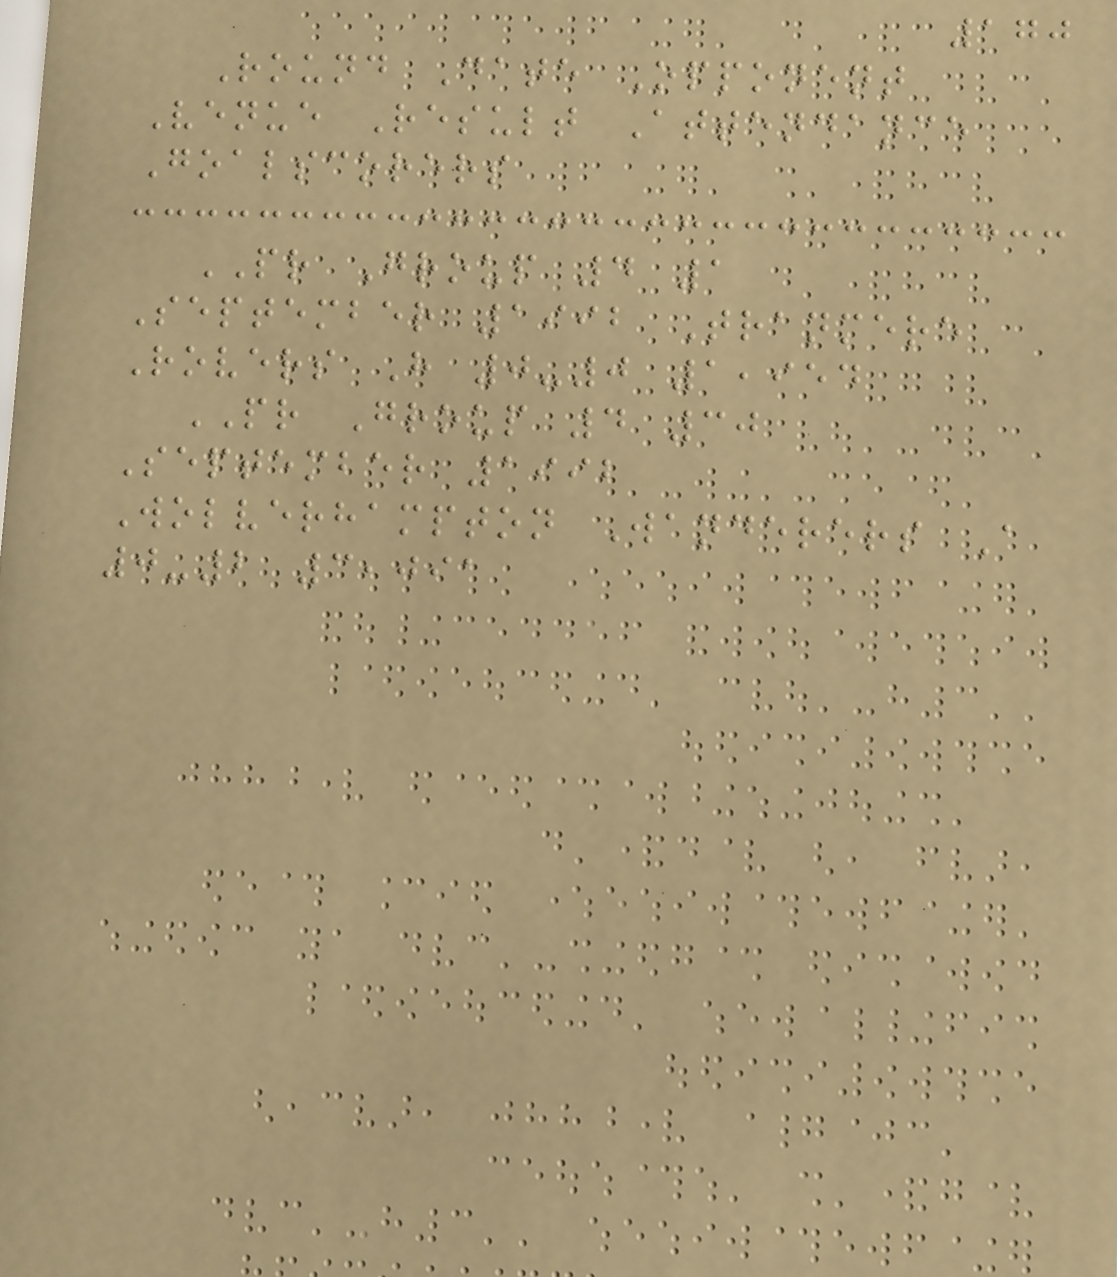170
Round Date Opponent
Venue Result Attendance
Goalscorers
PR Group 4 1
September 1992 Tranmere
Rovers H 0-0 1,954
PR Group 4 30
September 1992
Wolverhampton Wanderers A
0-2 3,091
